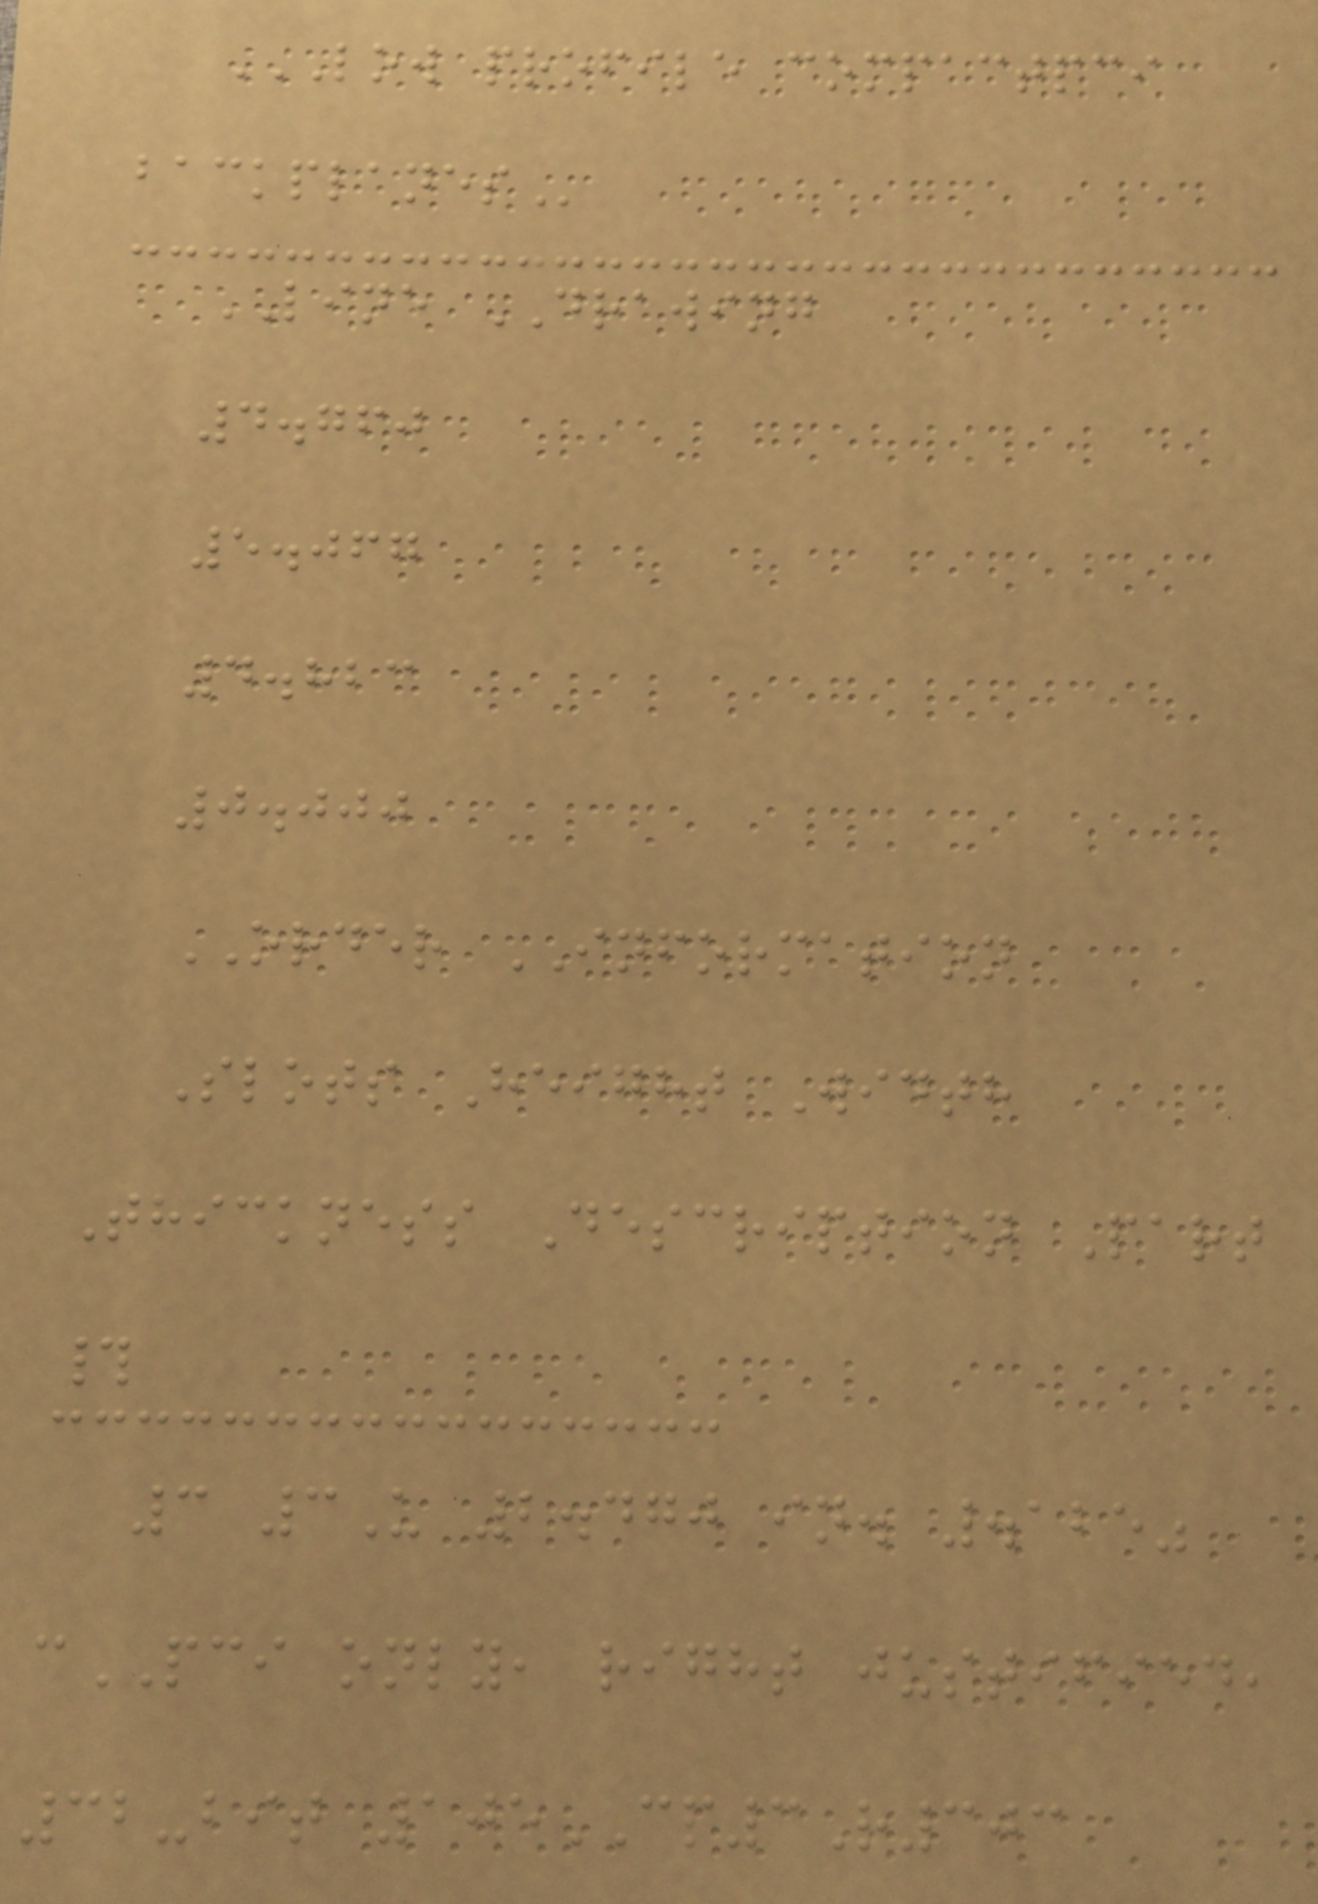LOW PROFILE COMPACTPCI
BACKPLANES
LINE DRAWING
4.760
5.067
4.823
0.000
ORDER INFORMATION
Slots Height Width
Thickness Description Part
#
3 3U 2.470 in. .125"
cPCI only, right justified,
32-bit 105CP3R303
